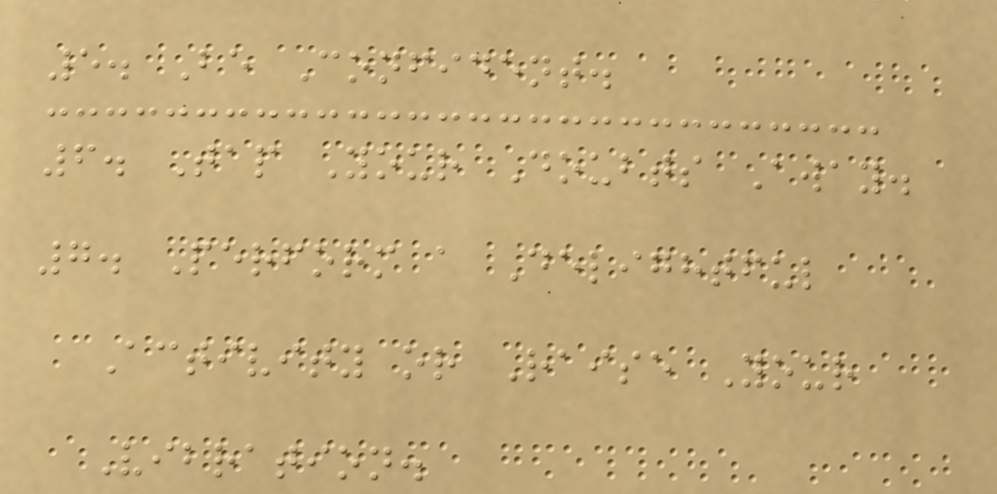5. Be Confident.
6. Tap Your Doubts Away.
7. Perform a Delightful
Activity or Raise Your
Vibration.
